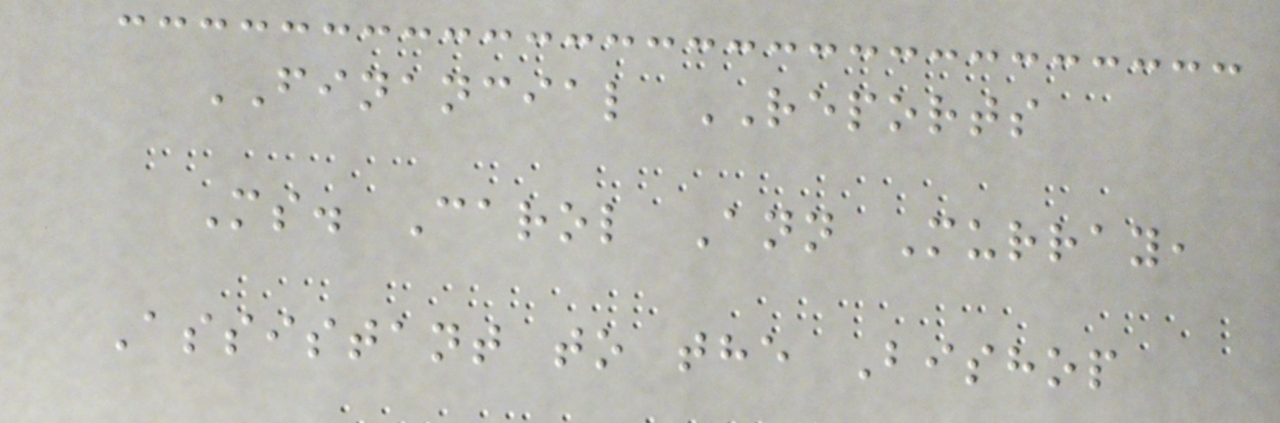FINANCIAL REPORTS
Ms. Carol Ann Murray,
Assistant to the Bishop
